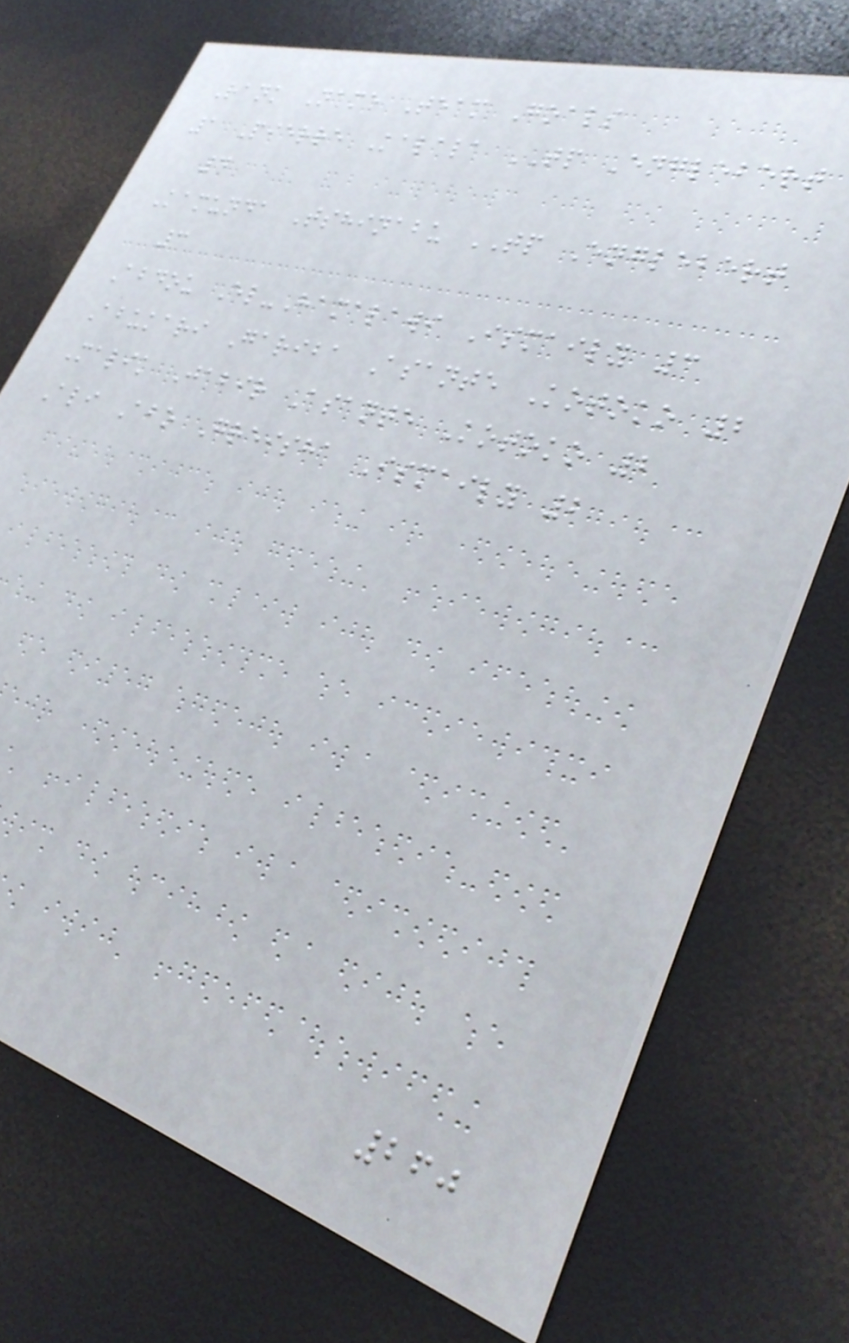Rank Name Team Goals
1 Pierre Kalala TP Englebert
4
Kamunda Tshinabu TP Englebert
3
Abdou El-Hamalawi Ismaily 3
Abukari Gariba Asante Kotoko 2
Malik Jabir Asante Kotoko 2
Ali Abo Greisha Ismaily 2
260
